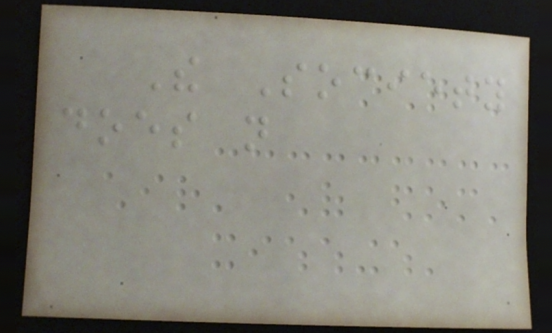The Society
does not
